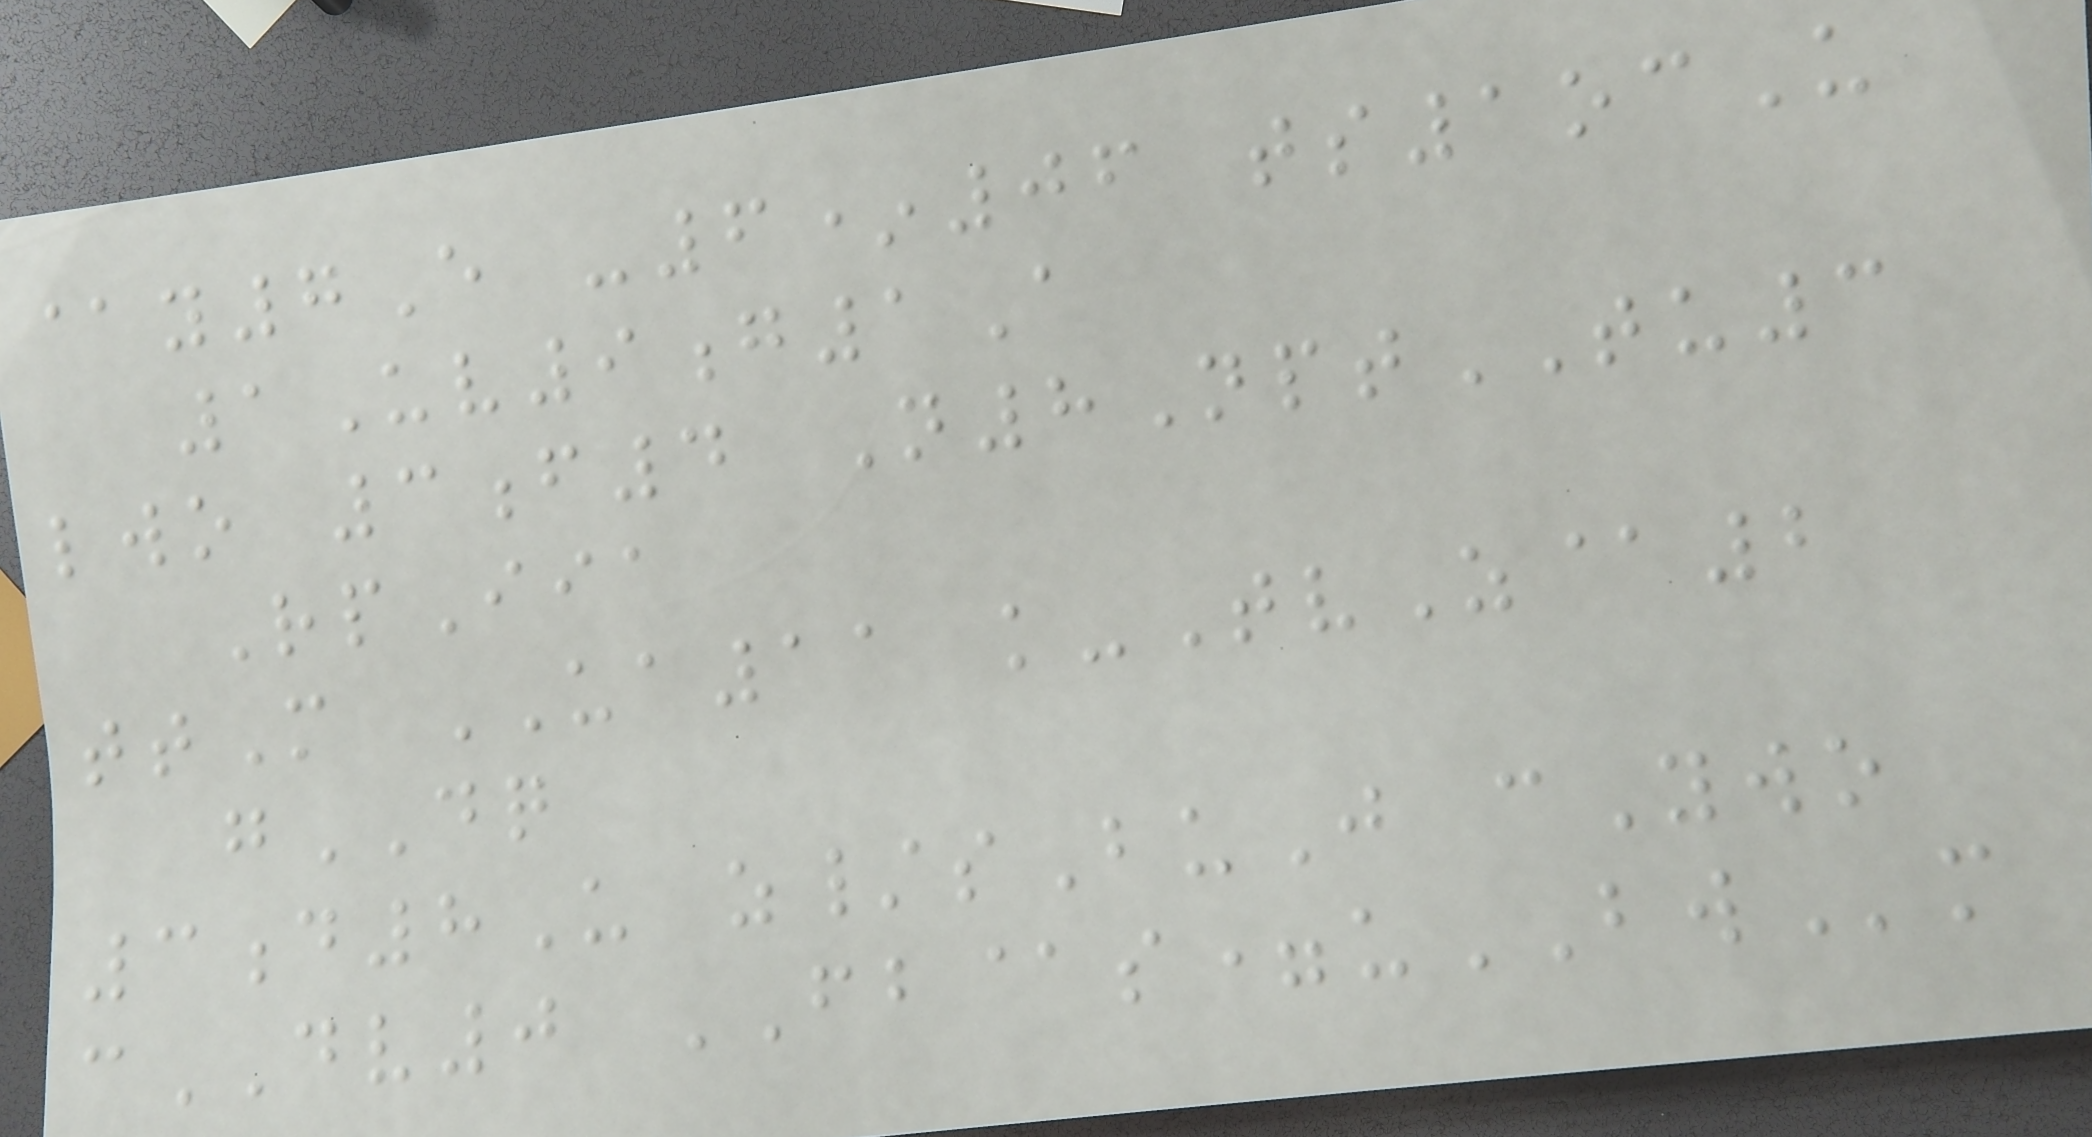@y7E -6*06 ts1ocU
1Uv9g1A
lwo 3f4 N8NptTU3
RpIia
ttM UA11 k-TvZ@2
gDQ
3d8U z/sBuJ cYwo
cDV0 FB@s=uBWm
